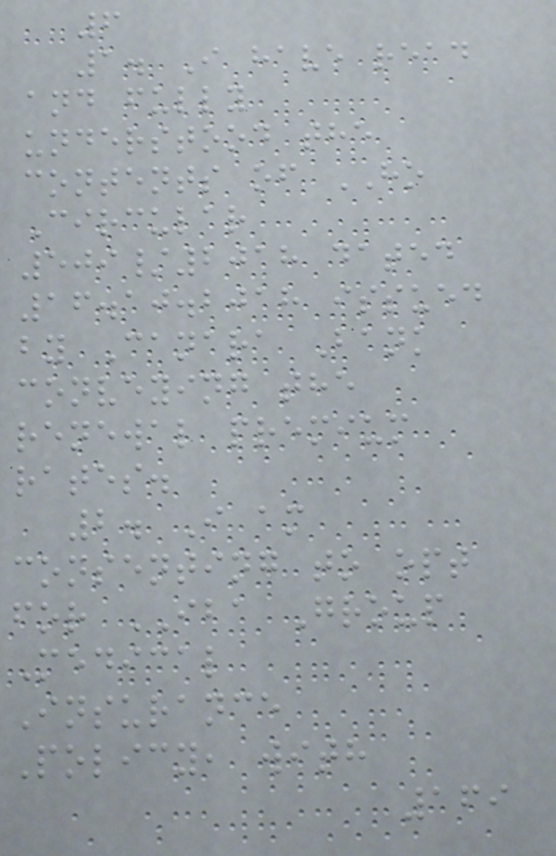6
1. I have read
and fully
understood the
contents of HO
Circular
509/2018 dated
16.10.2018 issued
by Canara Bank
conveying the
renewal premium
rates.
2. I am
consenting to opt
for IBA Group
Medical
Insurance
Policy, with
169
